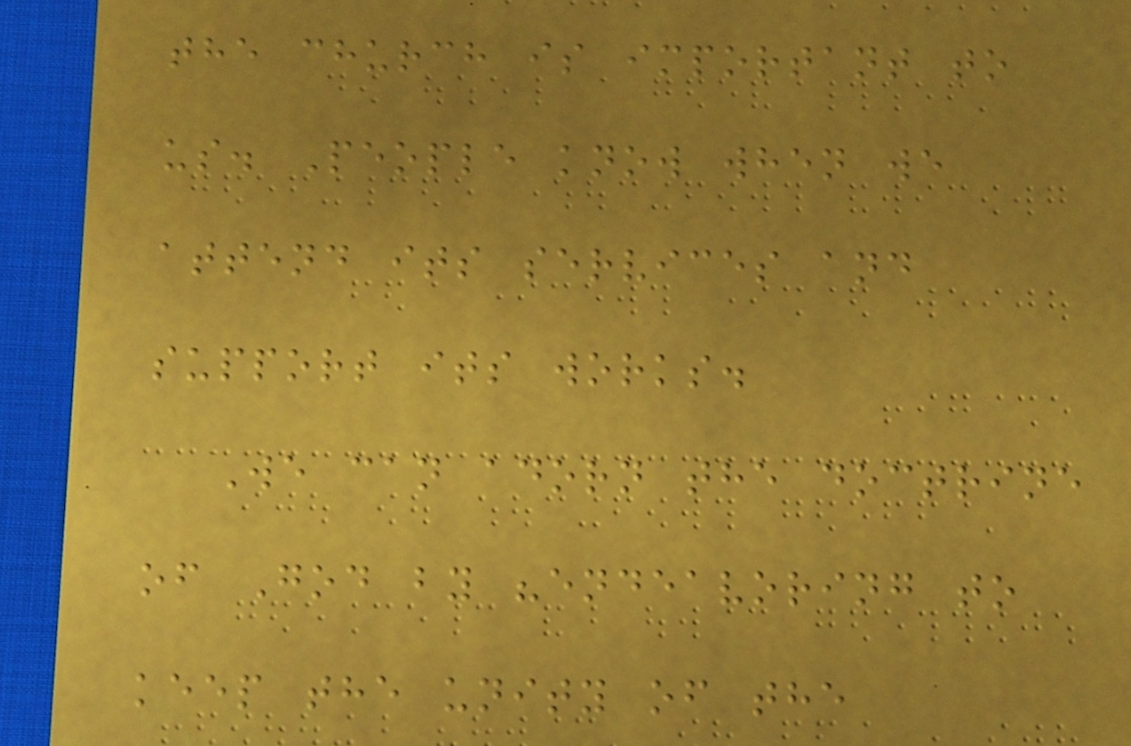the church is important to
us. People know when we
attend its services and
support its works.
We can adorn the doctrine
of God by "endeavoring to
keep the unity of the
